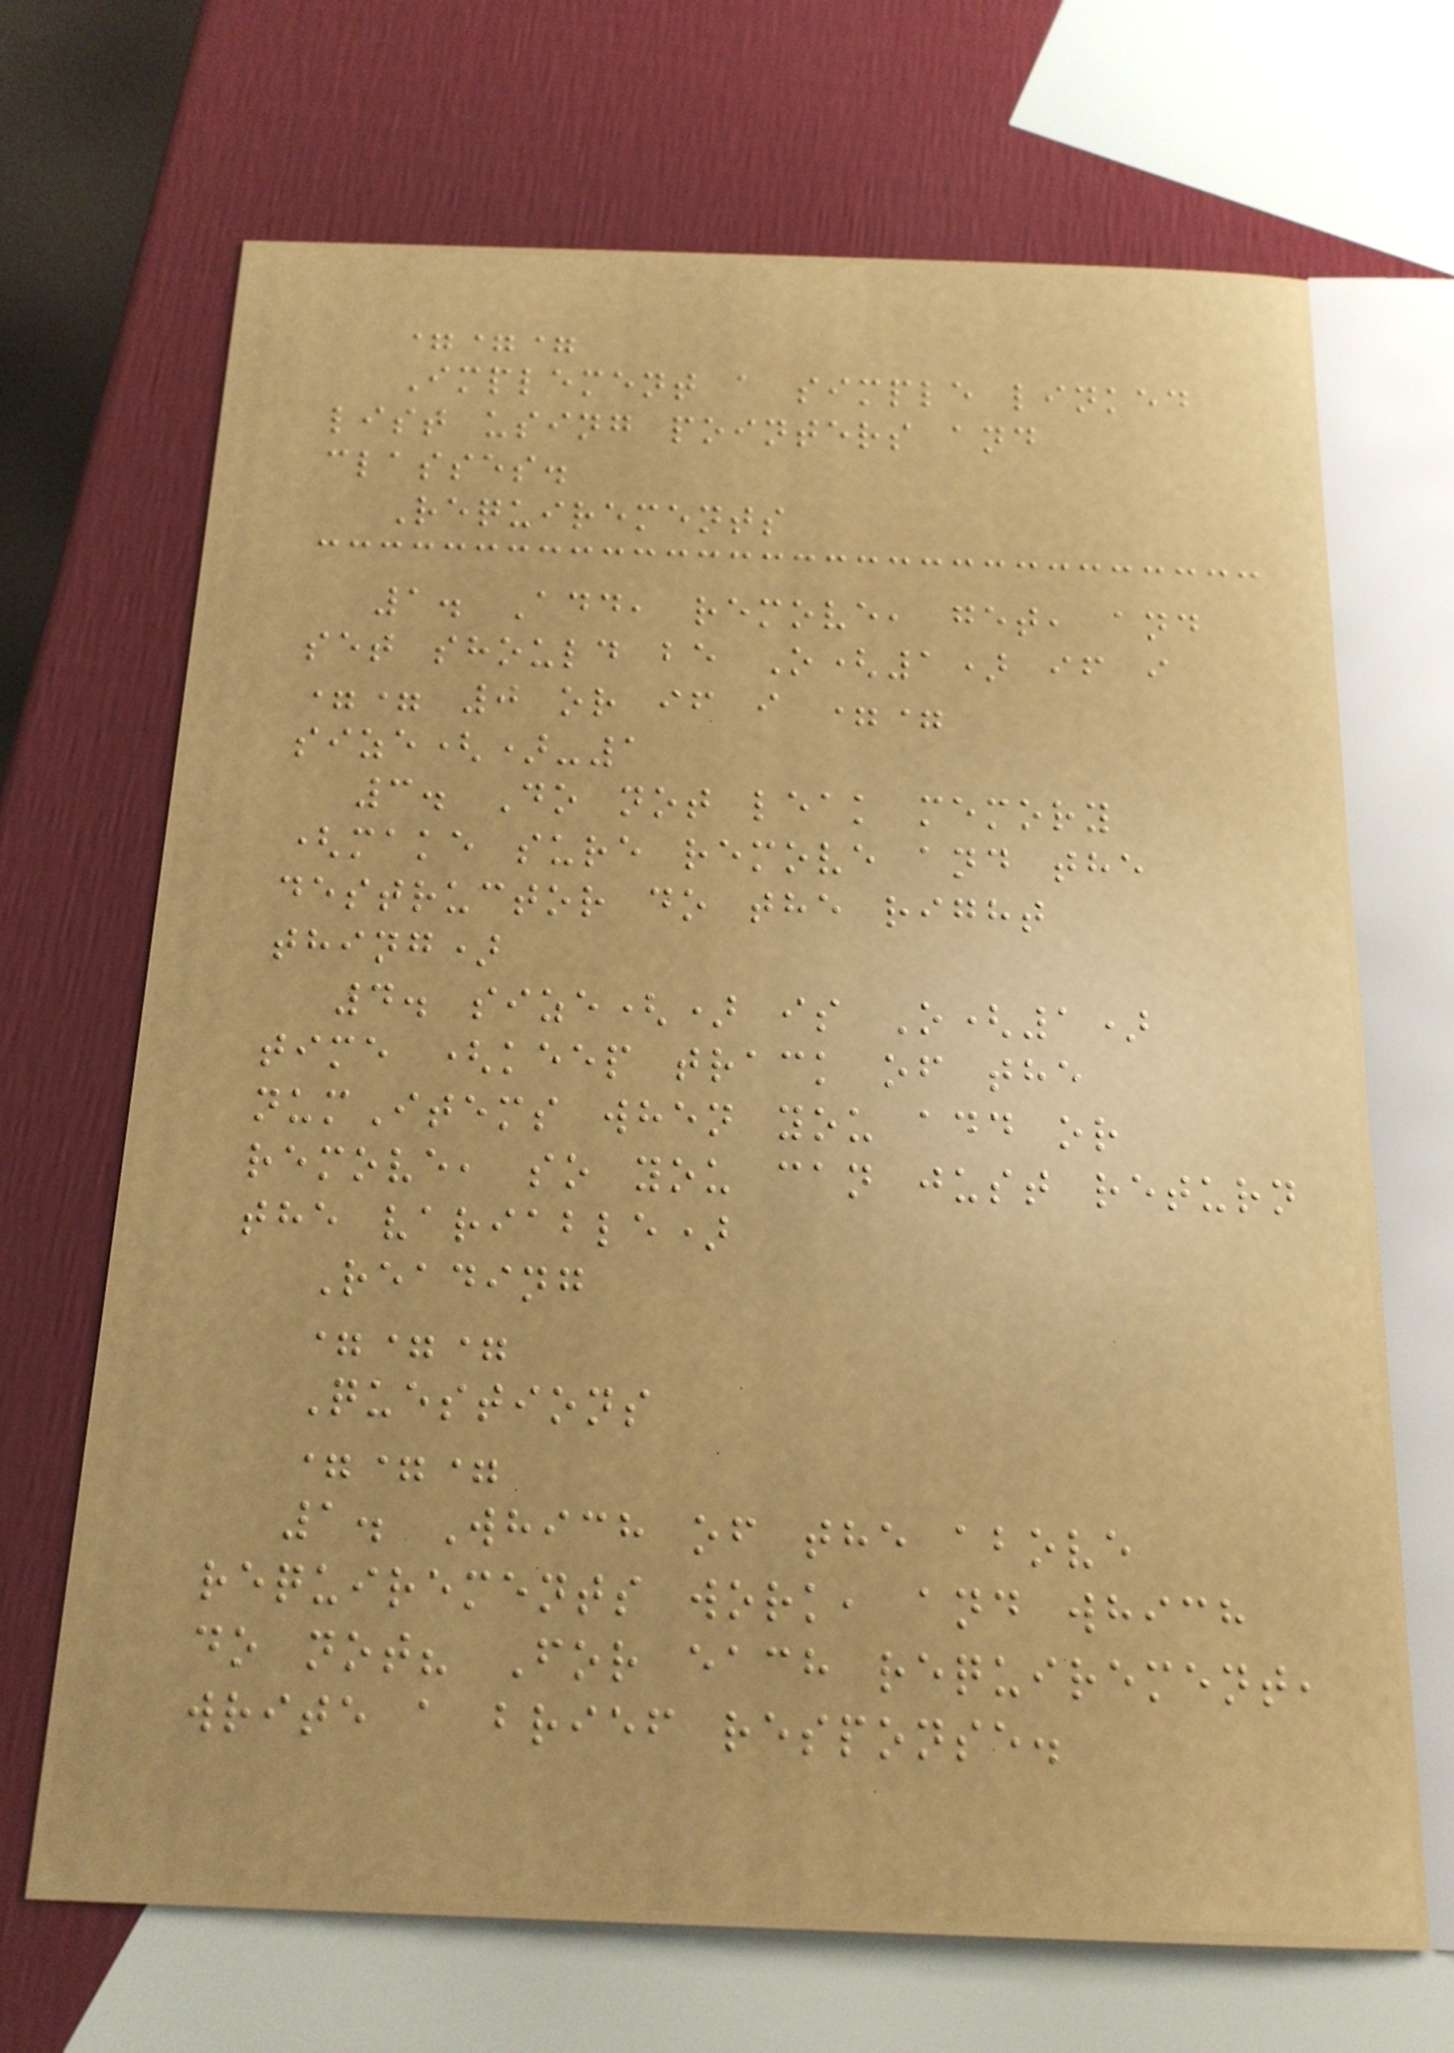===
Implement a simple linked
list using pointers and
classes.
Requirements
1. Add, remove, get, and
set should be O(1) if i
== 0 or if i ==
size()-1
3. Do not leak memory
(make sure remove and the
destructor do the right
thing)
4. size() is O(1)
time (keep track of the
numItems when you add or
remove, so you can just return
the variable)
Reading
===
Questions
===
1. Which of the above
requirements work, and which
do not? For each requirement,
write a brief response.
